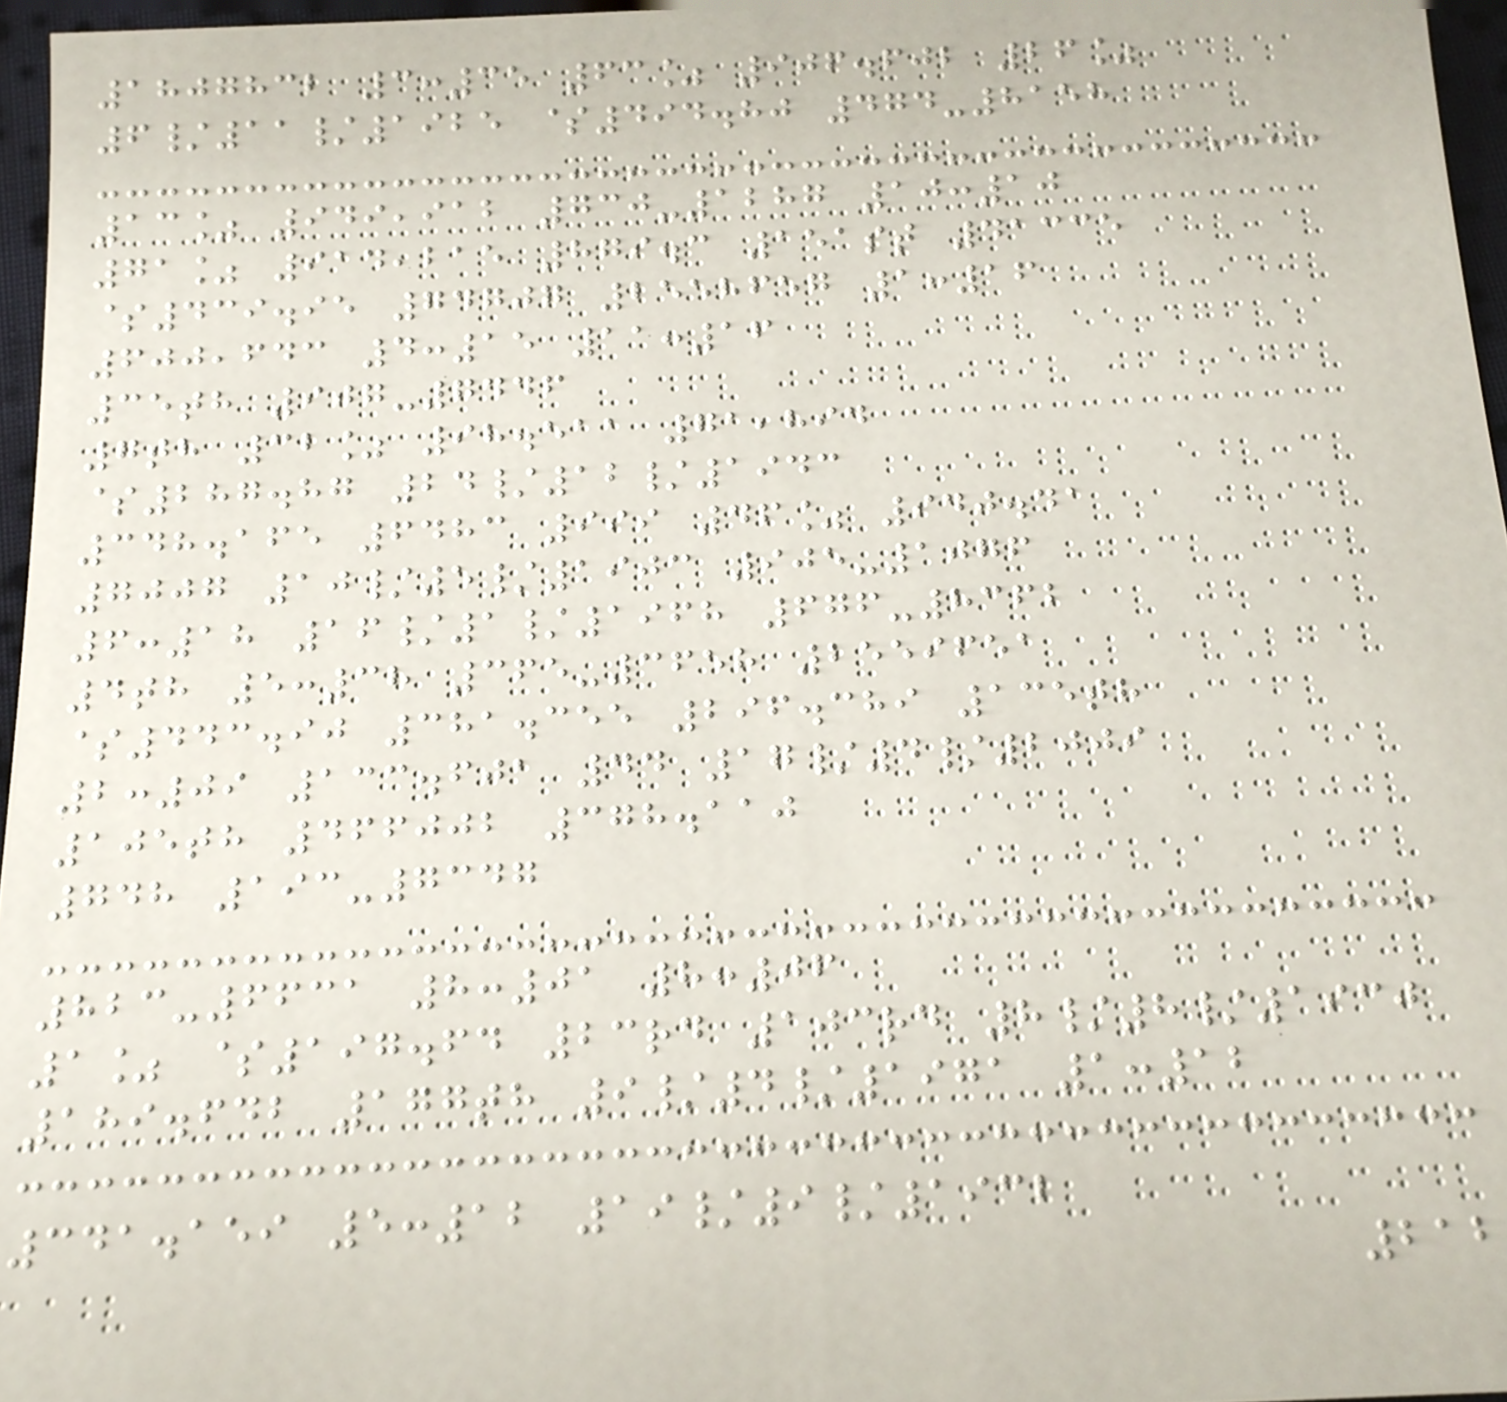1807832 3:35 63% 906.602 26%
6/11/1925 $494.80 474-8158
13% 949,912 730-1287 10:10
71% 914,215 879.3 151st 41335
$439.95 74707 2558657 1:16
600,643 4:15 11:16
35th 907-7446
7th 32% 98.511 71,894
$287.87 24/12/1943
348.165 6483 999 46% 940.41
7007 10/5/1903 905-1076
6:18 16/1/1968 676-8362
4th 5:38 365-3658 2559651
$443.90 381.355 296.389 135th
2:09 133.601 44 17/4/2009
105th 466002 378.110
748 193-7347
823-6631 8:01 8:06
1% $197.64 23rd 103rd 8/8/1930
189.642 177th 9/4/1971 1:12
341.159 5:12 19/9/1932
212
